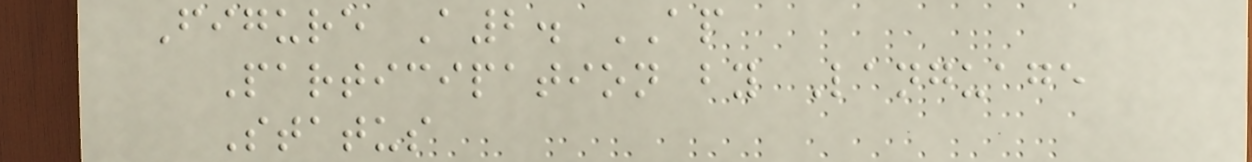Figure A2. AP
Participation by Language
Status
